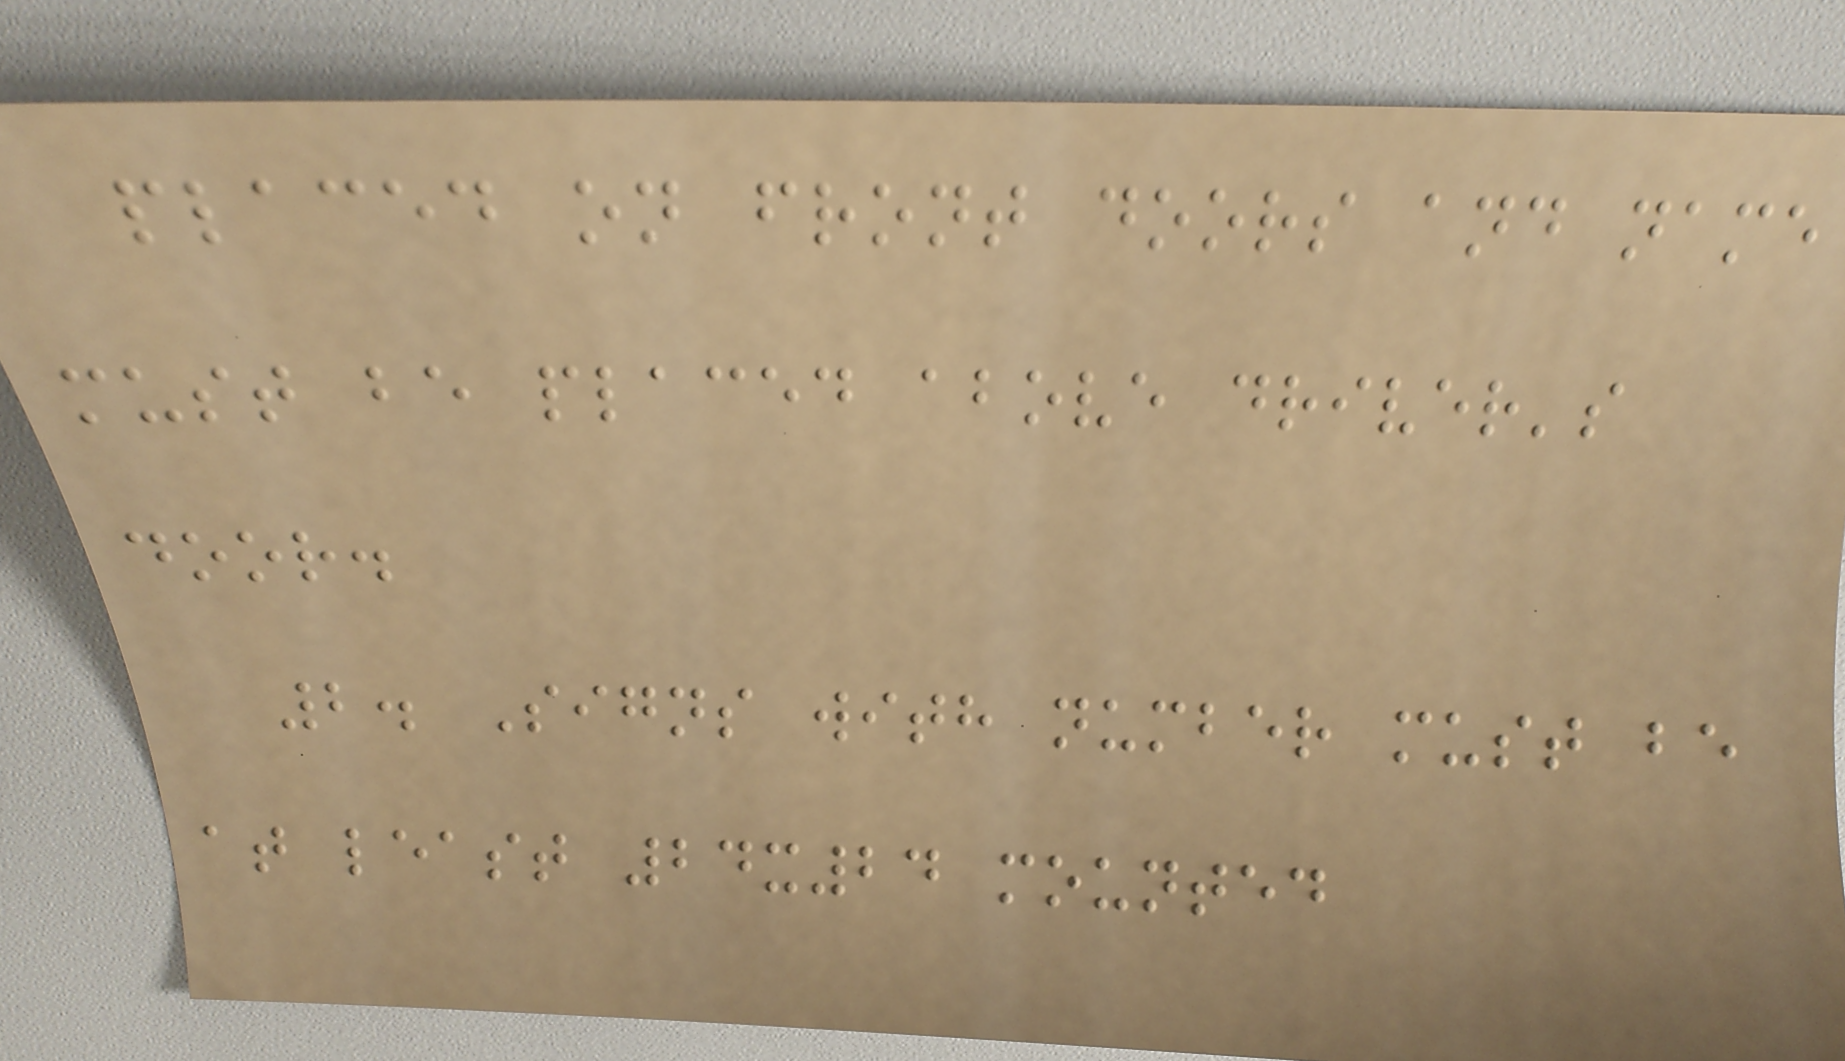placed on front doors and name
must be placed above driver's
door.
2. Signs with number must be
at least 24x24 mounted
